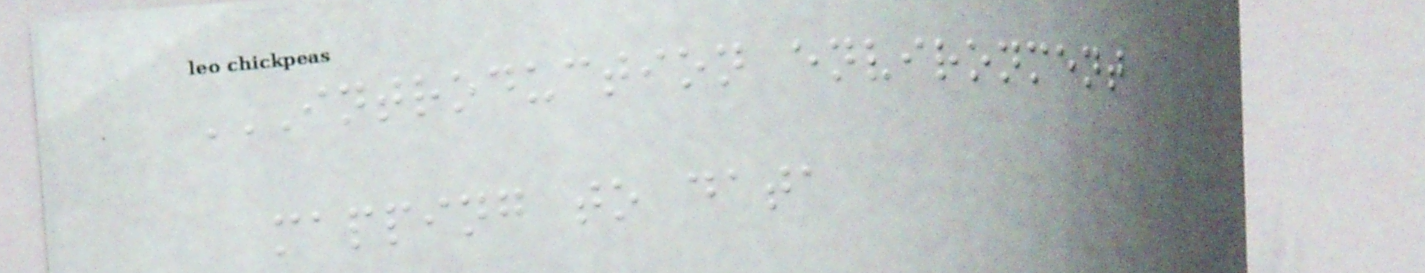INTRODUCTION ENVIRONMENT
MAPPING TO DATA
